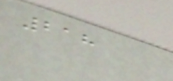218
